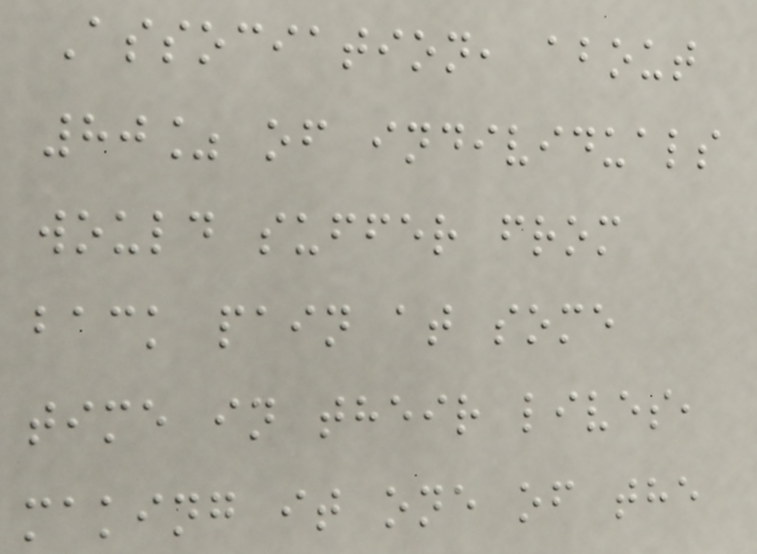Association, about
80% of individuals
would suffer from
back pain at some
time in their lives,
making it one of the
